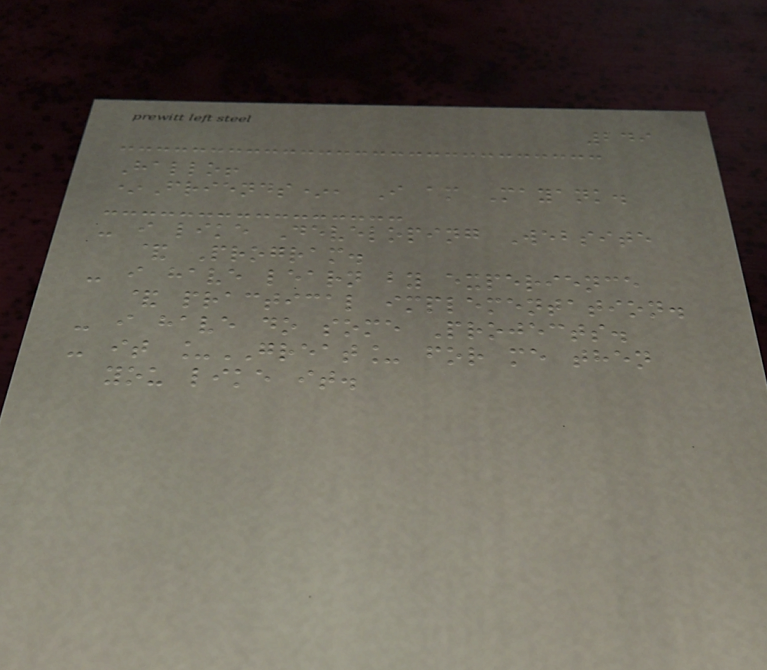249
Hallo!
*Friends*, I am Mayank.
- i like Developing Website
& Program.
- i have learn by experience
& practical implementation.
- i have do some Projects.
- it _GREAT_ for me then
you like it.
